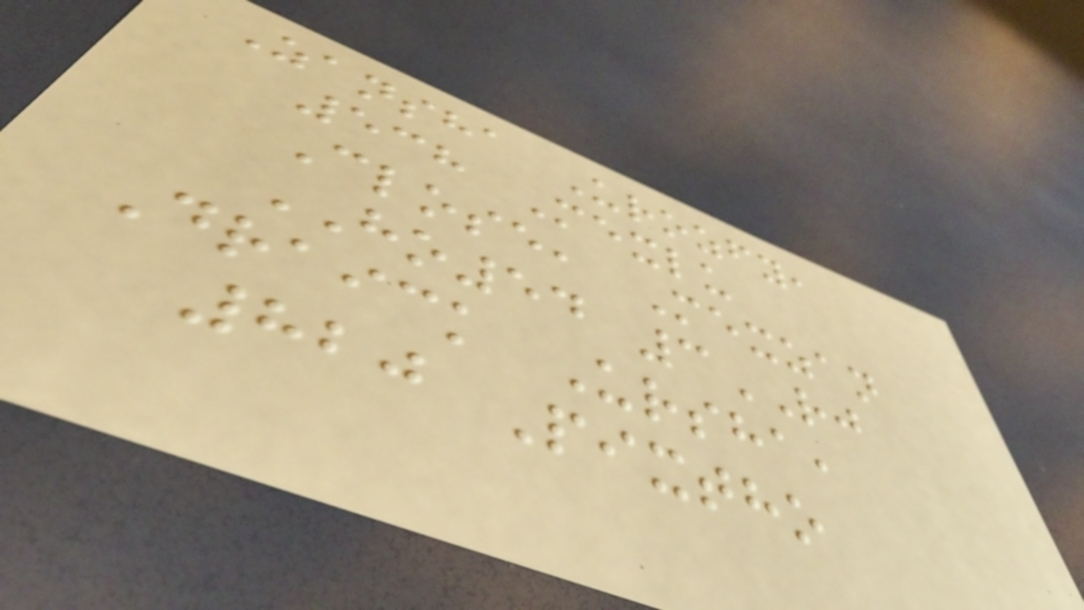Zansha Urozfy,
538 Mexlu
Close, Mexzan
HO54 3RJ
Draick Ursha,
820 Pixtho
